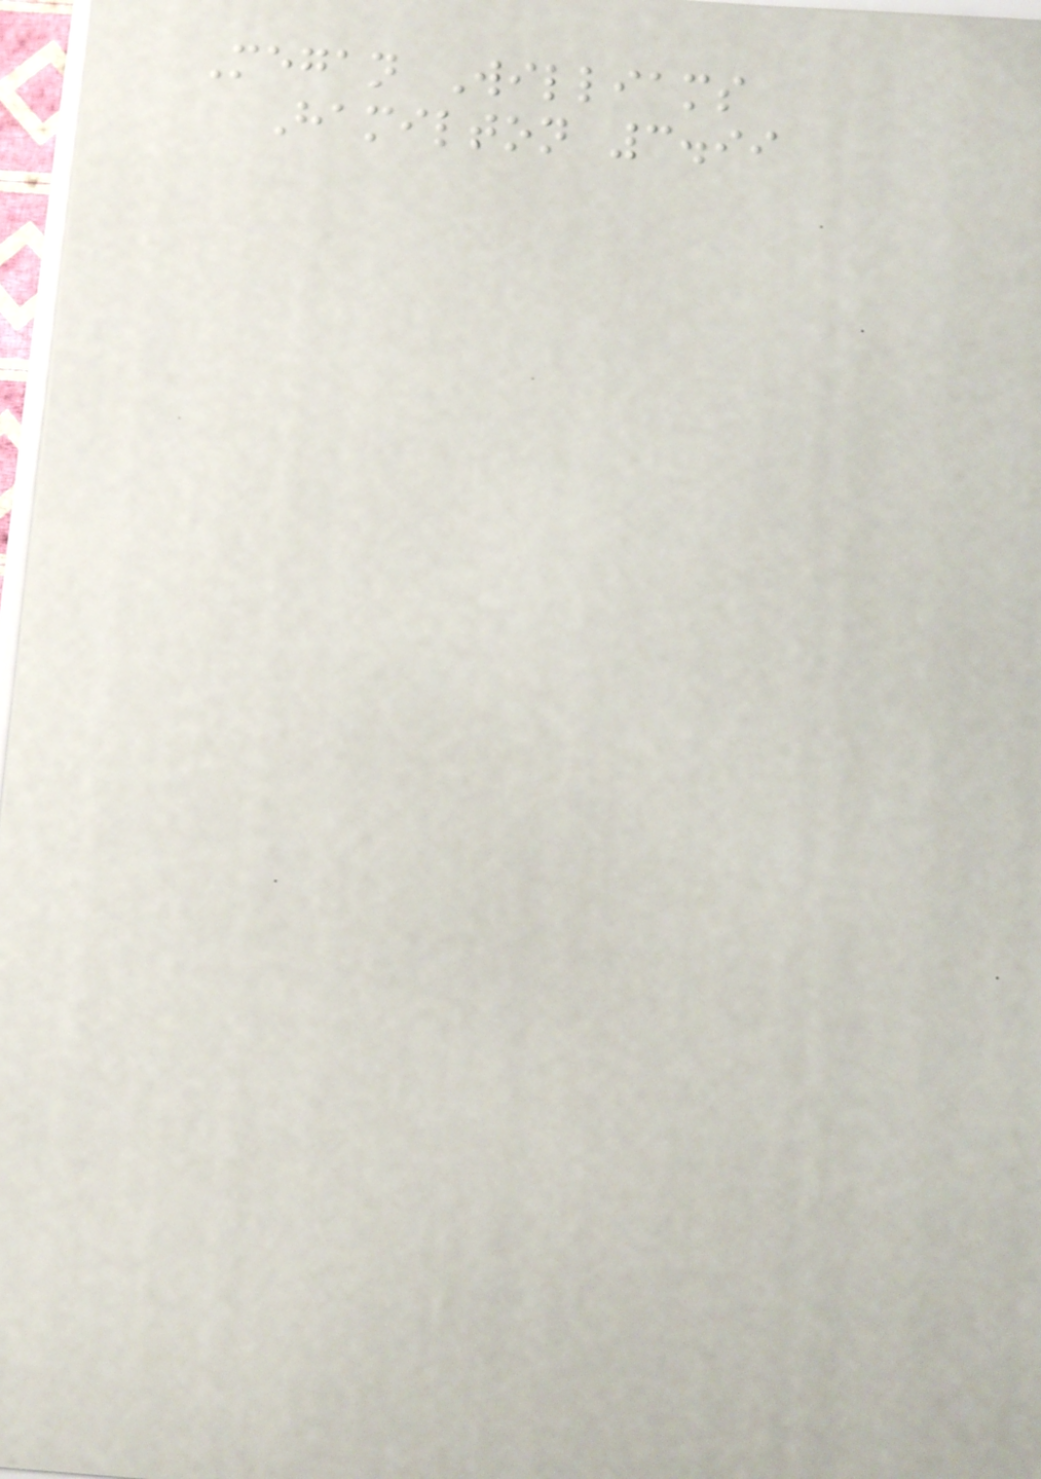Megan Williams
Hamilton 3.99
